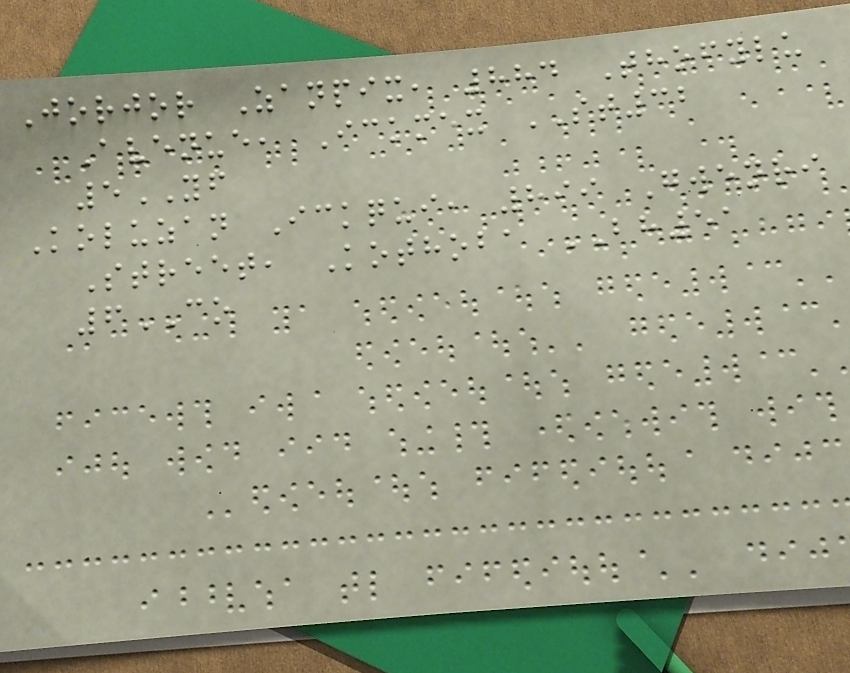Jorjor Zanpix, 884 Thofylu
Avenue, Ickmex ST32
5YF
Koluzan Ickqui, 899 Gwenri
Street, Kothoba BH51
6CO
